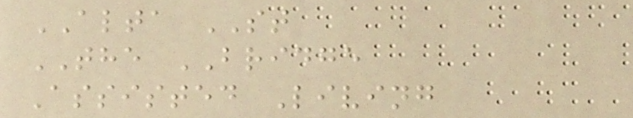ALTA ST
THE BRIDGE
Assisted Living
